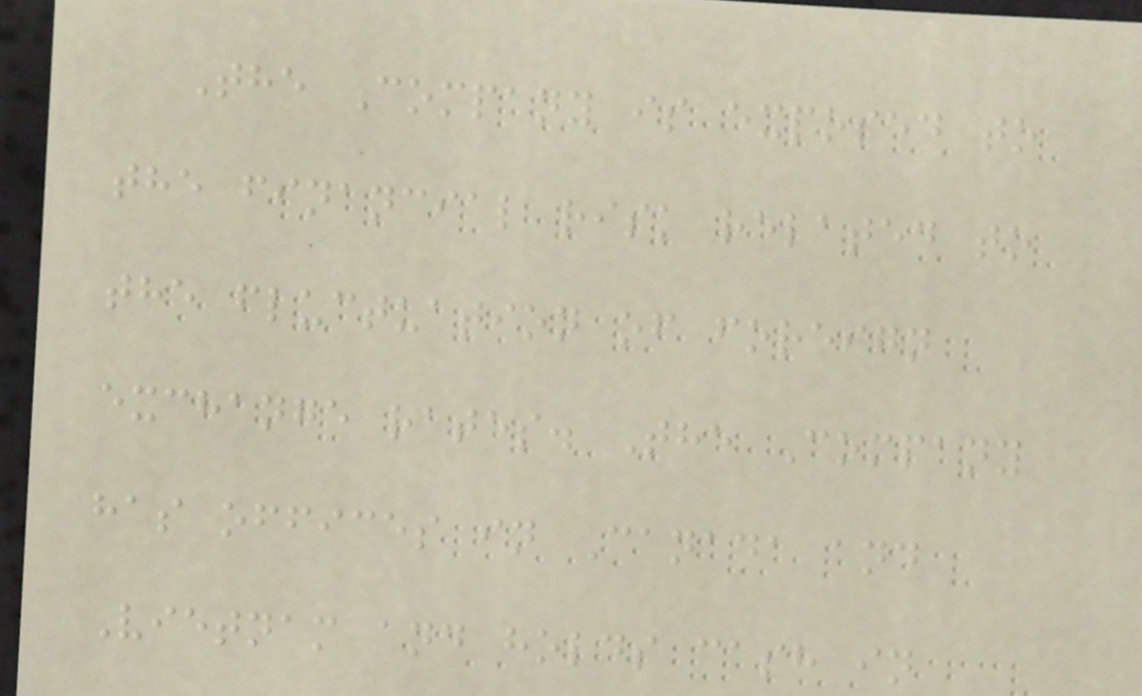The Company is exposed to
the financial risk related to
the fluctuation of foreign
exchange rates. The Company
has offices in Canada and
Vietnam and holds cash in
